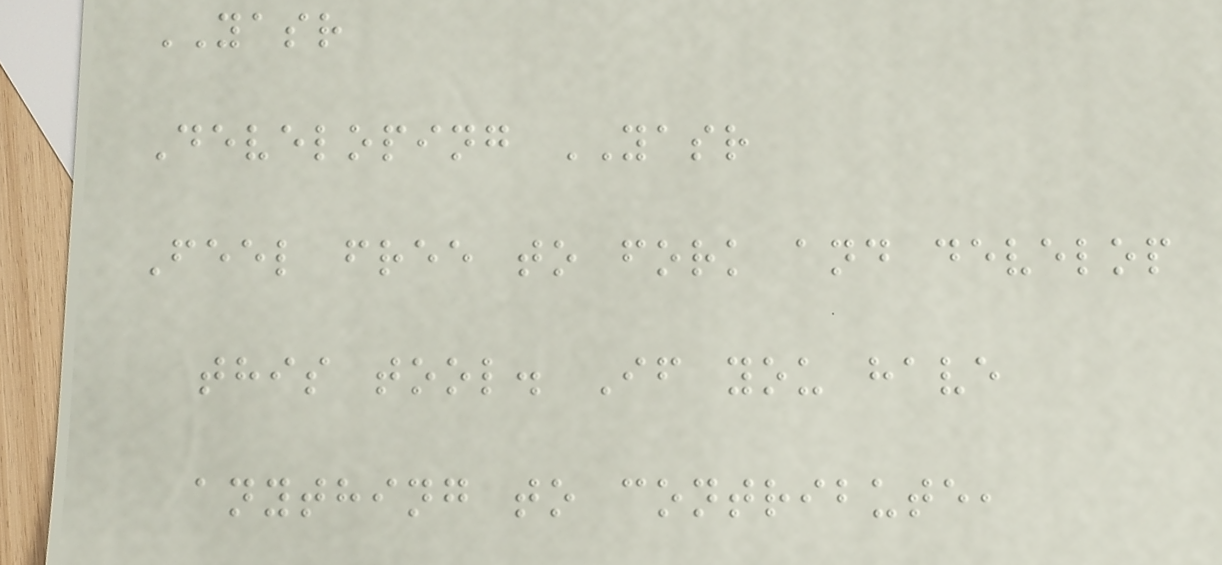YASR
Developing YASR
Feel free to fork and develop
this tool. If you have
anything to contribute,
